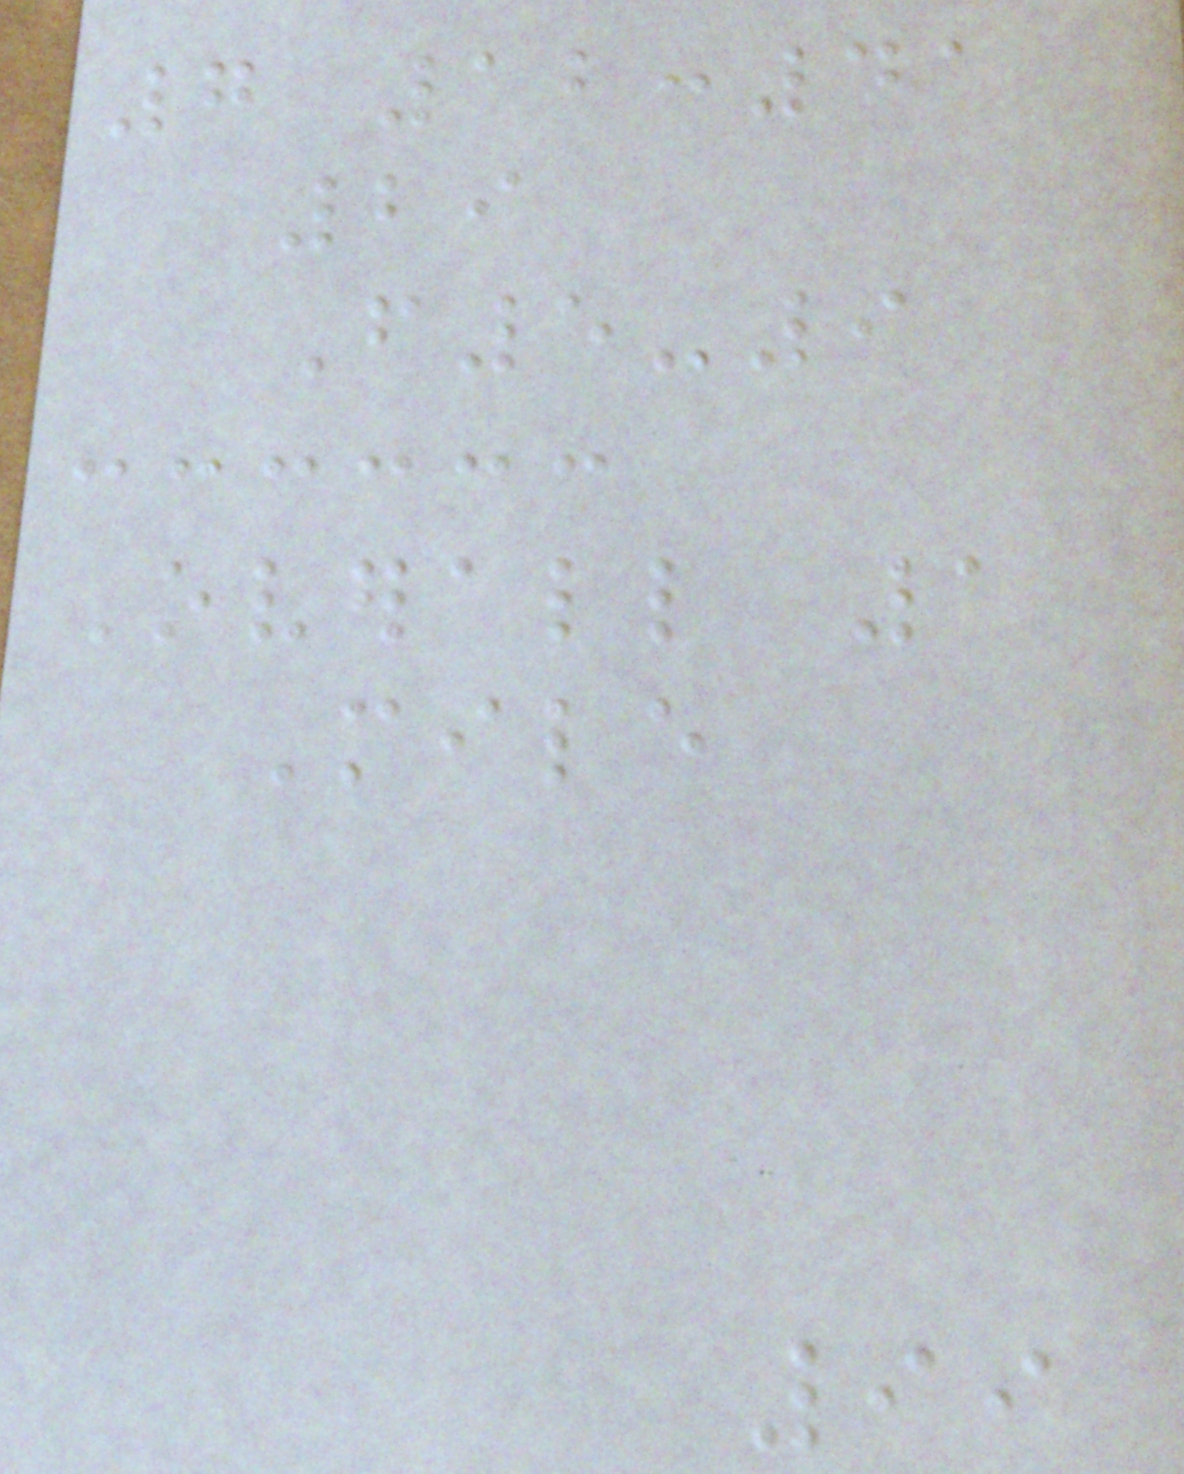7 12:41
29
F5-9
Overall 1
Mile
99
